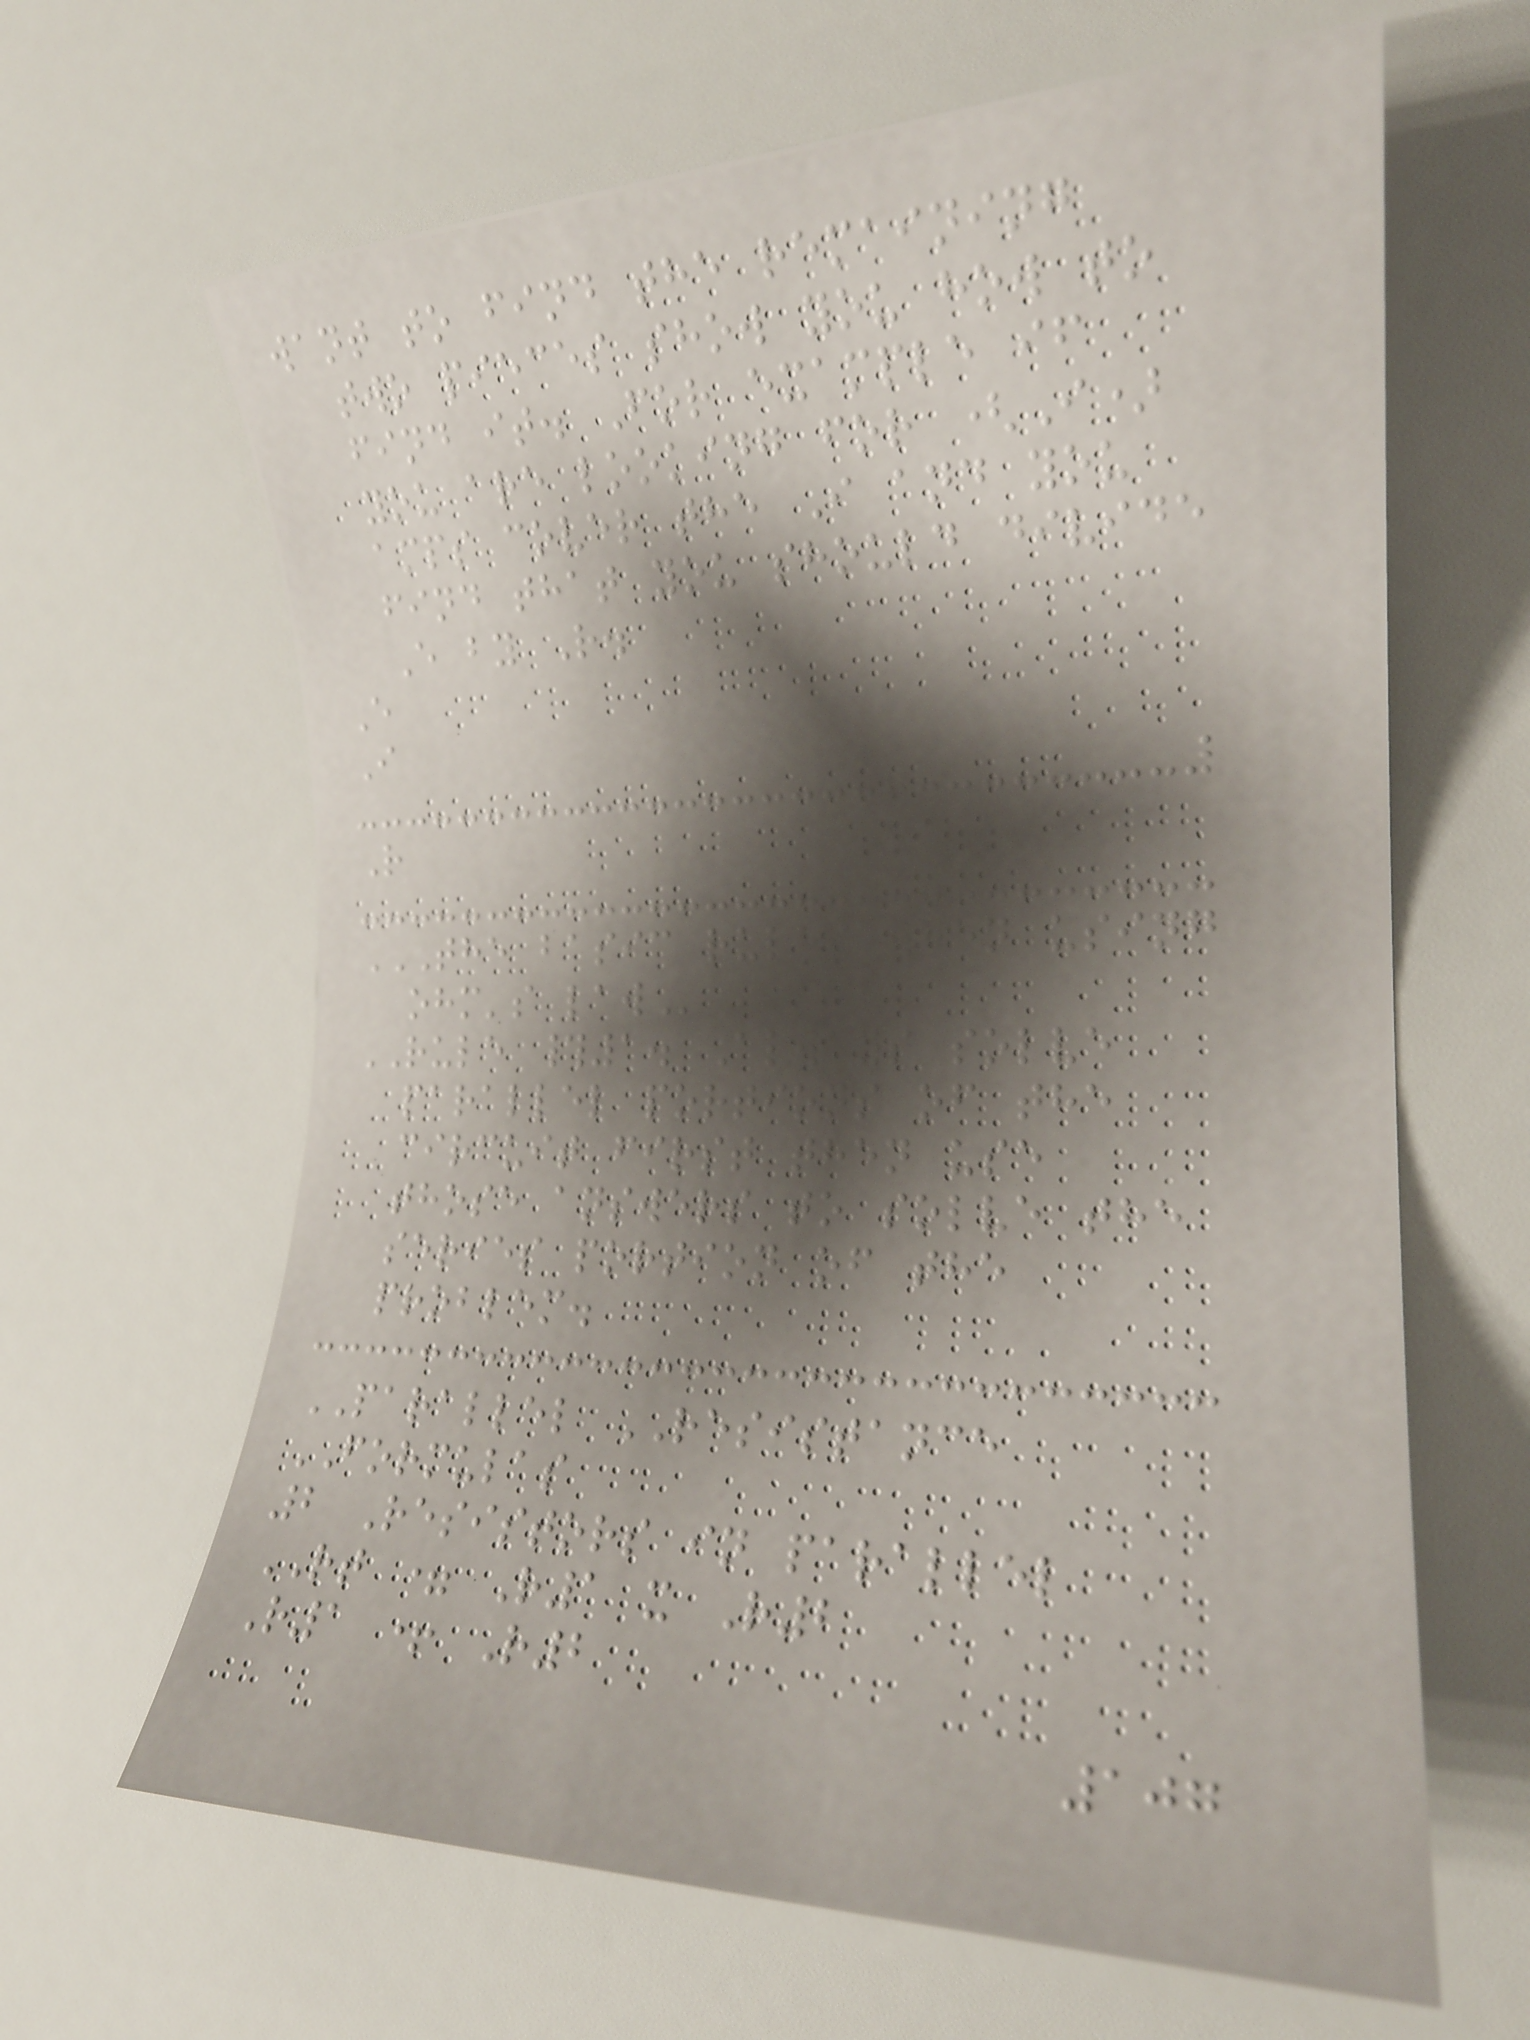want to find the remaining
two pieces show you how to
find it. For example if
you are looking for (I)
amps cover the I and you
find that you should divide
E by R.
E
I
R
THE BASIC RULES WHEN USING
OHM'S LAW
RULE #1. Always solve
parallel portions of the
circuit first then use
those answers to solve the
series portion of the
problem.
PARALLEL RESISTANCE
FORMULAS
2 Resistors in parallel
RT = R1 x R2
R1 + R2
107
